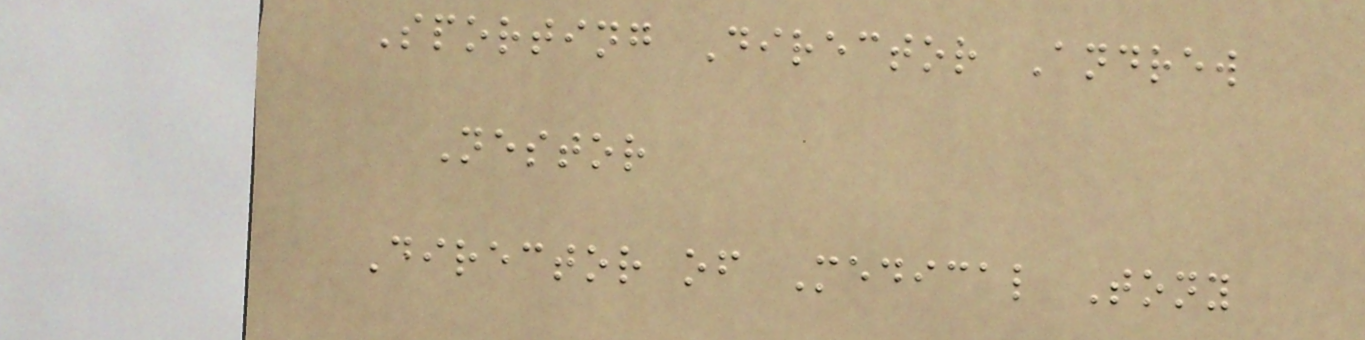Sporting Director Andrew
Nestor
Director of Medical Tony
